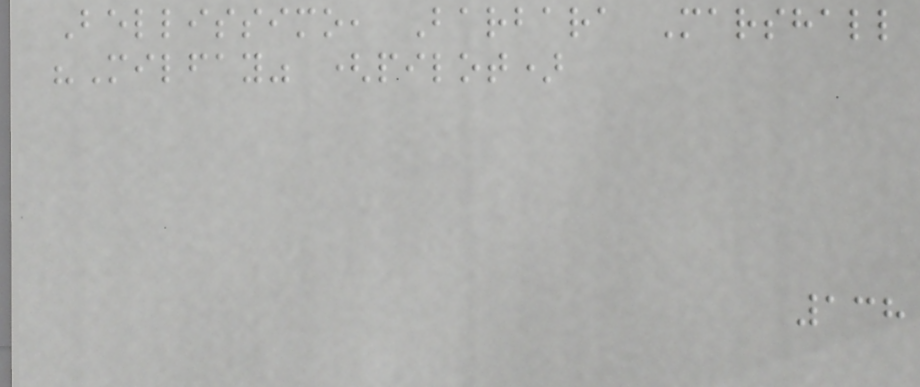Bellissimo, Barbara Marshall
"Milfay" (pilot)
138
